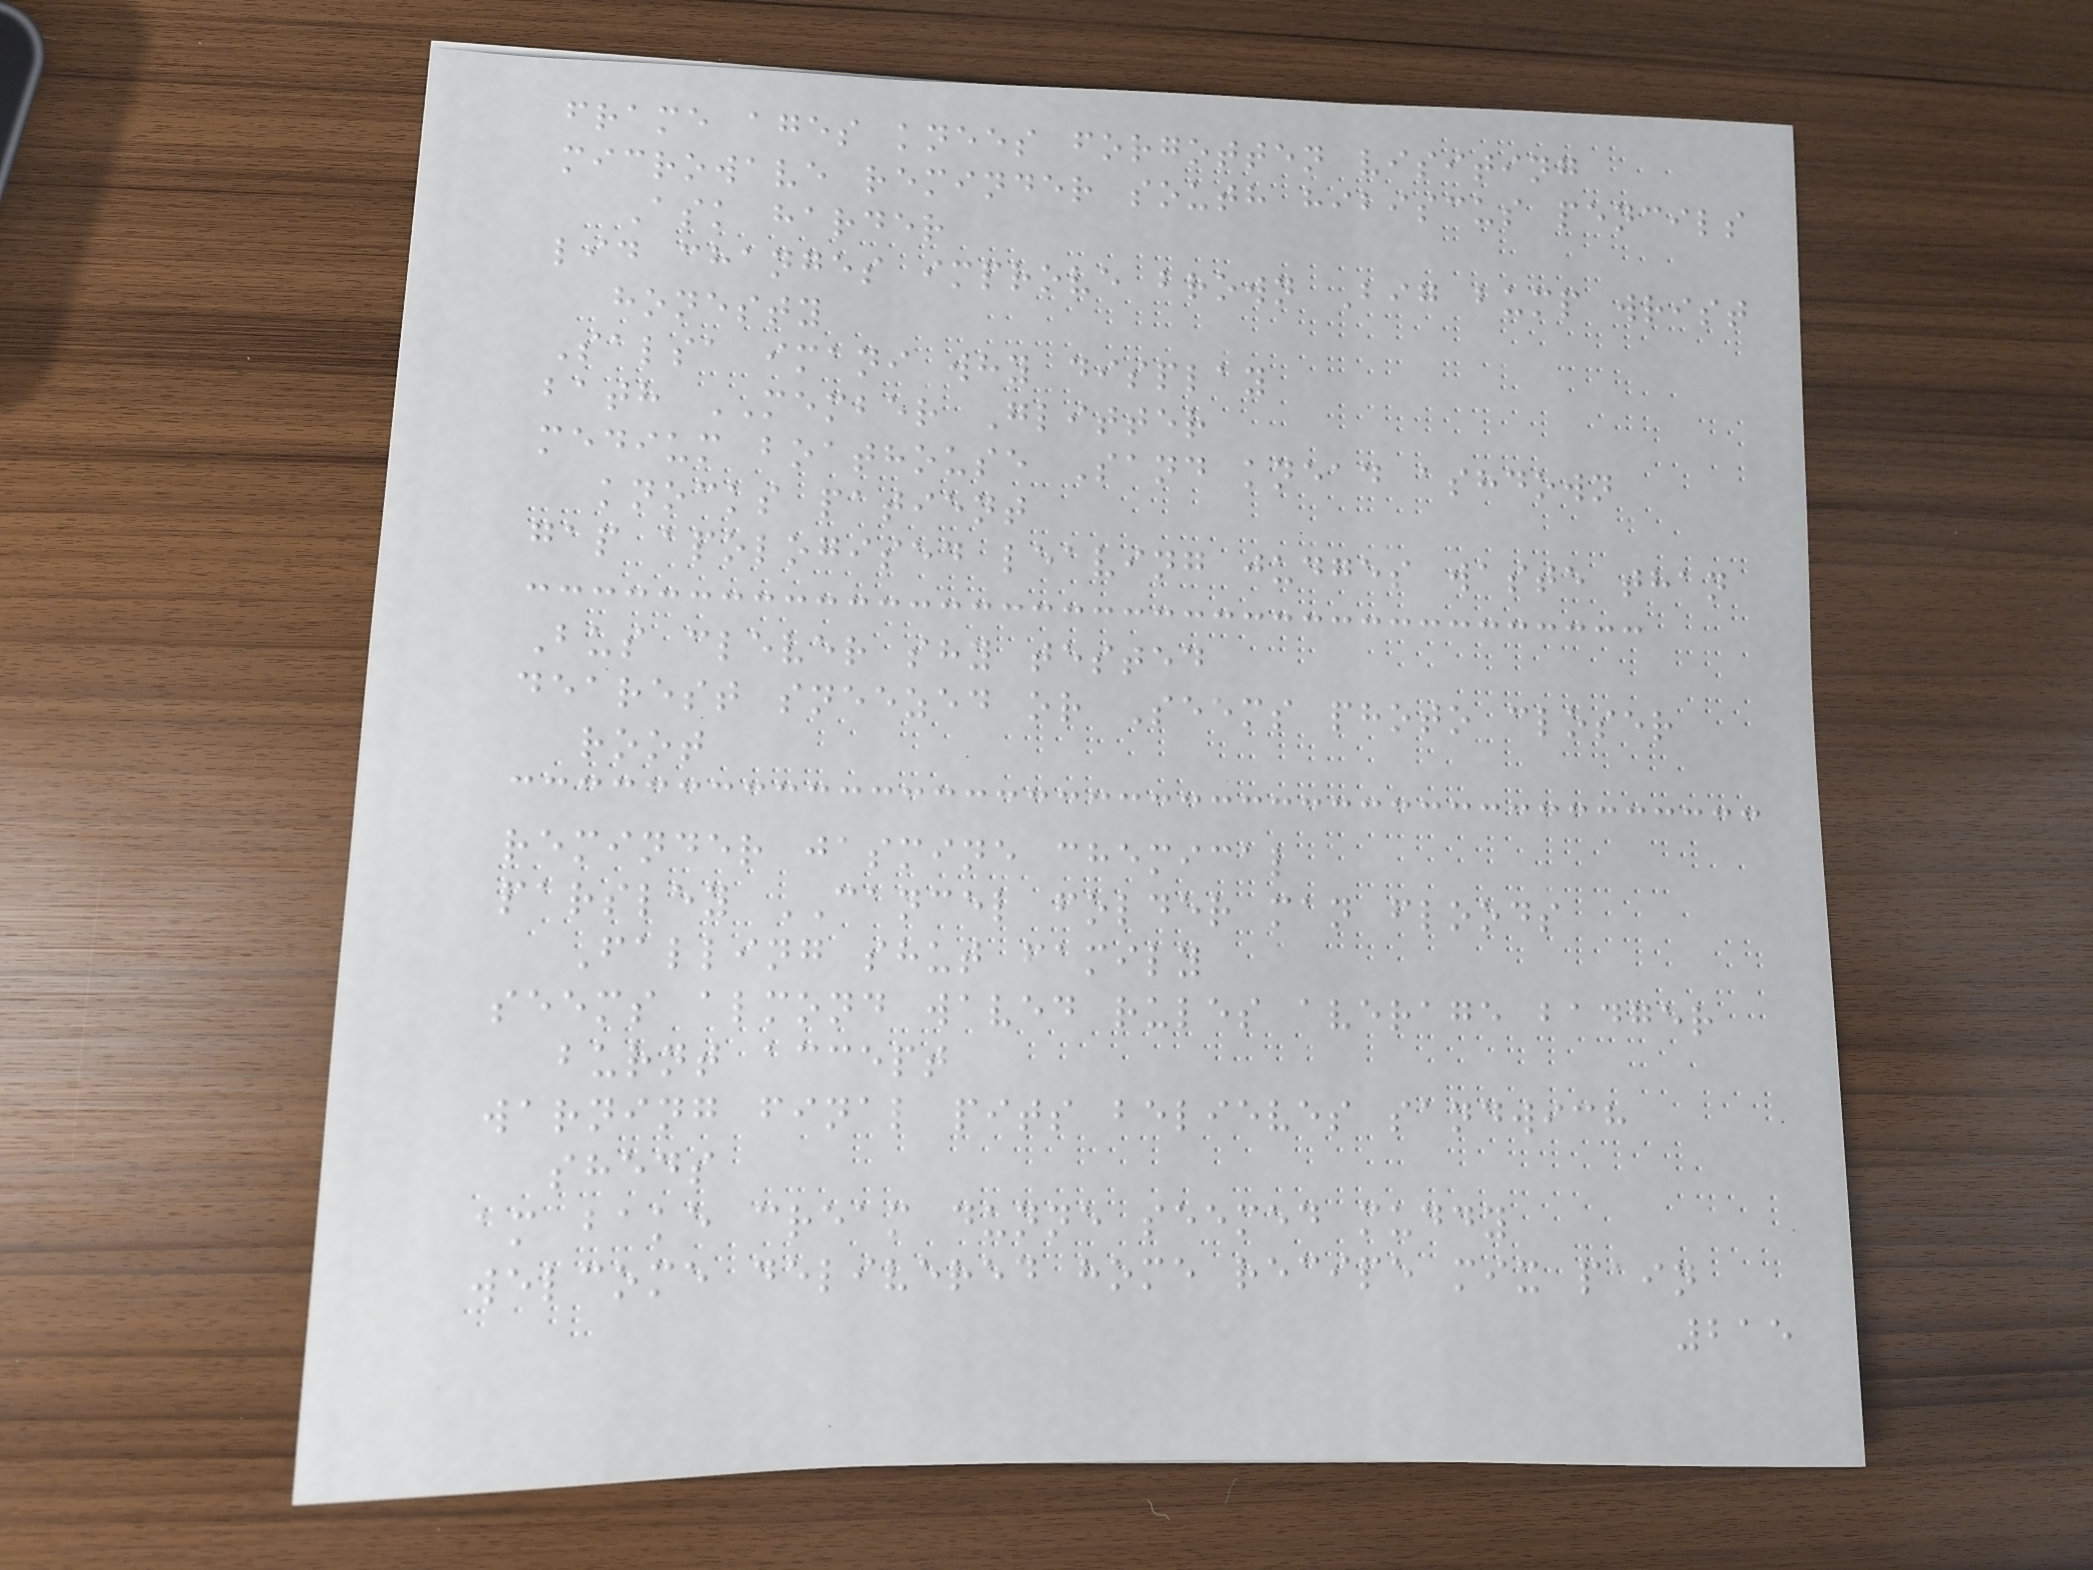frame ages knees forgotten visiting
microwave reminder south hibiscus pencils
Ask harder
lid changes improve brown Big bump wrist
honesty
Salsa imani why display
bath MEMBER Glitter
medium boathouse Sand knead ashdown
knocks patient
gap apologised leaving judges waste than
Bus clever shy tested
dearest sneezed or Seems photo closer
root
reminder jasmine chemical
parsley CANCEL folder man floods
Falling shut family
seems almond waved rules average badger
burnt accept
warning final pits believes sandwich
sheds
am bake cream dunne seemed muddy
welcome delivered home recipe mix pain
215
